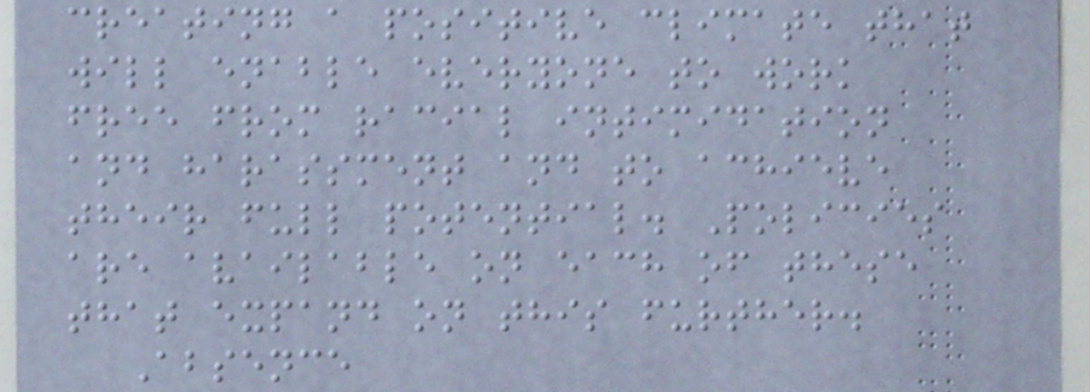creating a positive climate that
will enable everyone to work
free from racial intimidation
and harassment and to achieve
their full potential. Policies
are available on each of these
that expand on this further.
Absence
